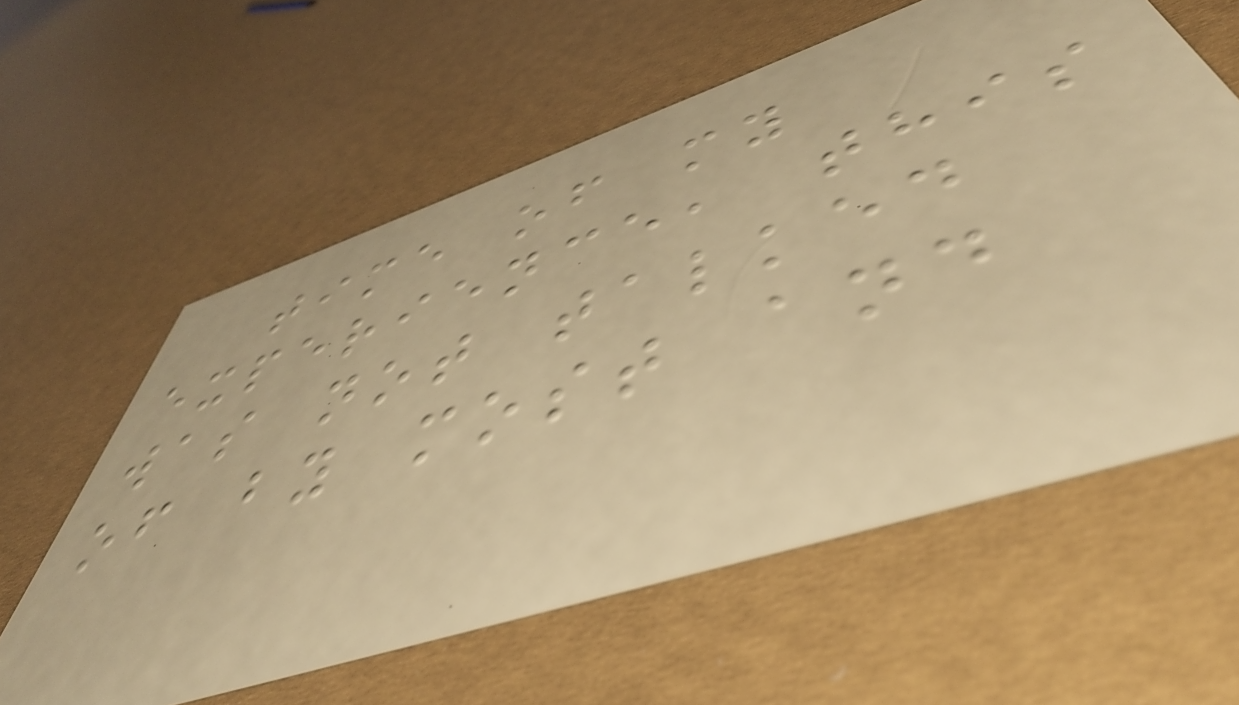time of my
experience, this
was not talked
of by most and
